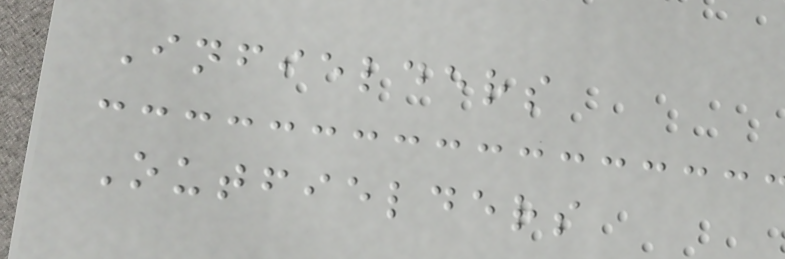Infielders
Outfielders
